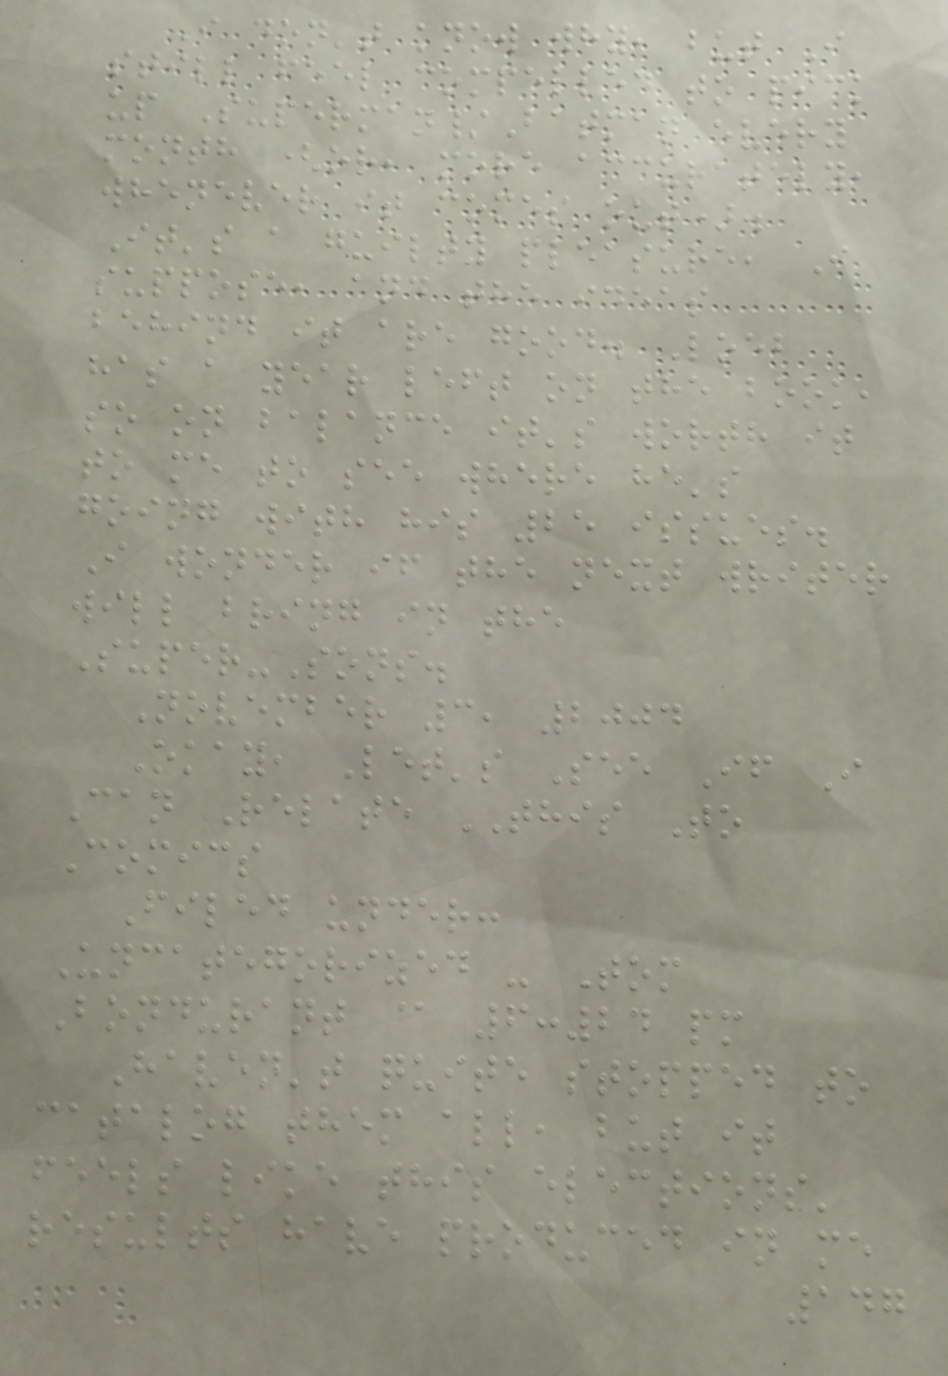I don't know why, but I
still feel compelled to pick
up Superman/Batman every
month (or, more accurately,
whenever it comes out).
It's a guilty pleasure, I
suppose, and the ideas
behind it are good. Loeb
has a year left on the book,
so on balance it's worth it
to me to see where he's
going with his 25 issues.
I wonder if the next writer
will bring in the
Super-Sons.
November 3, 2004
Okay, Let's See If I
Can Relate THIS To
Comics
Filed under:
Uncategorized - Tom
Bondurant @ 6:24 pm
Haven't quite stopped to
catalog them all, but it
feels like this elections'
results have produced in me
147
